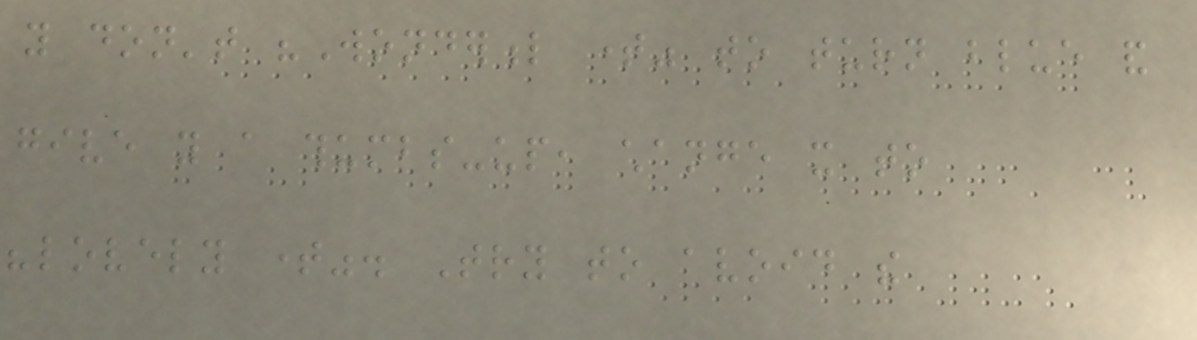you don't "Wonderful time" to turn blue and
give you a thumbs-up, change it to
"lovely time". Try to avoid the
